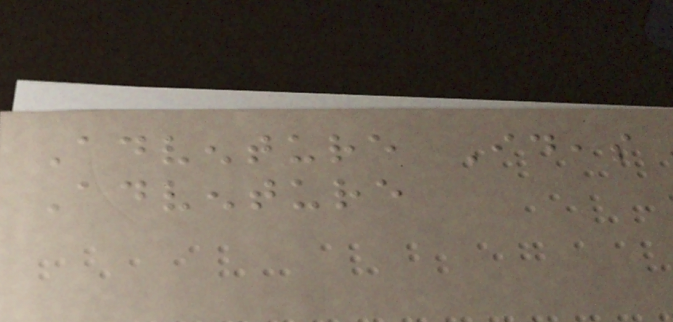Adventure Ideas
Adventure
